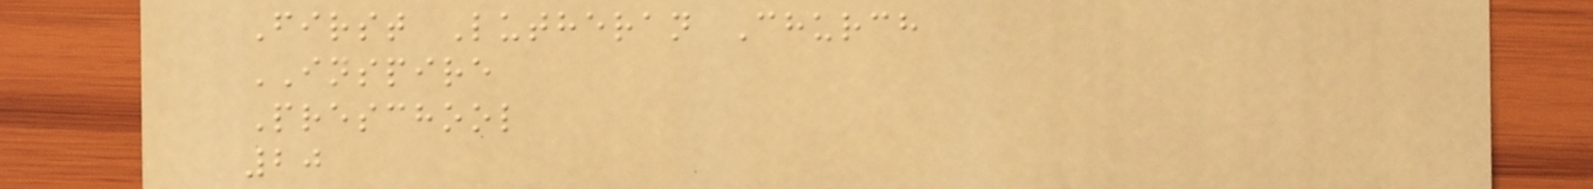First Lutheran Church
INSPIRE
Preschool
20
